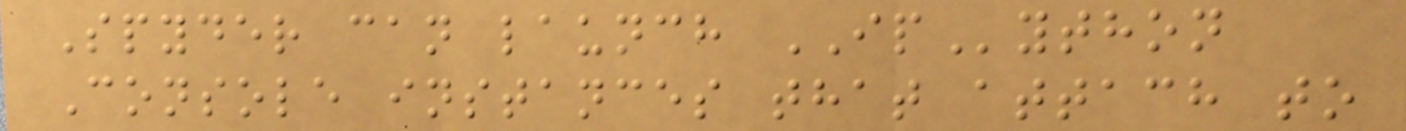Spyder can launch IPython
Console instances that attach to
